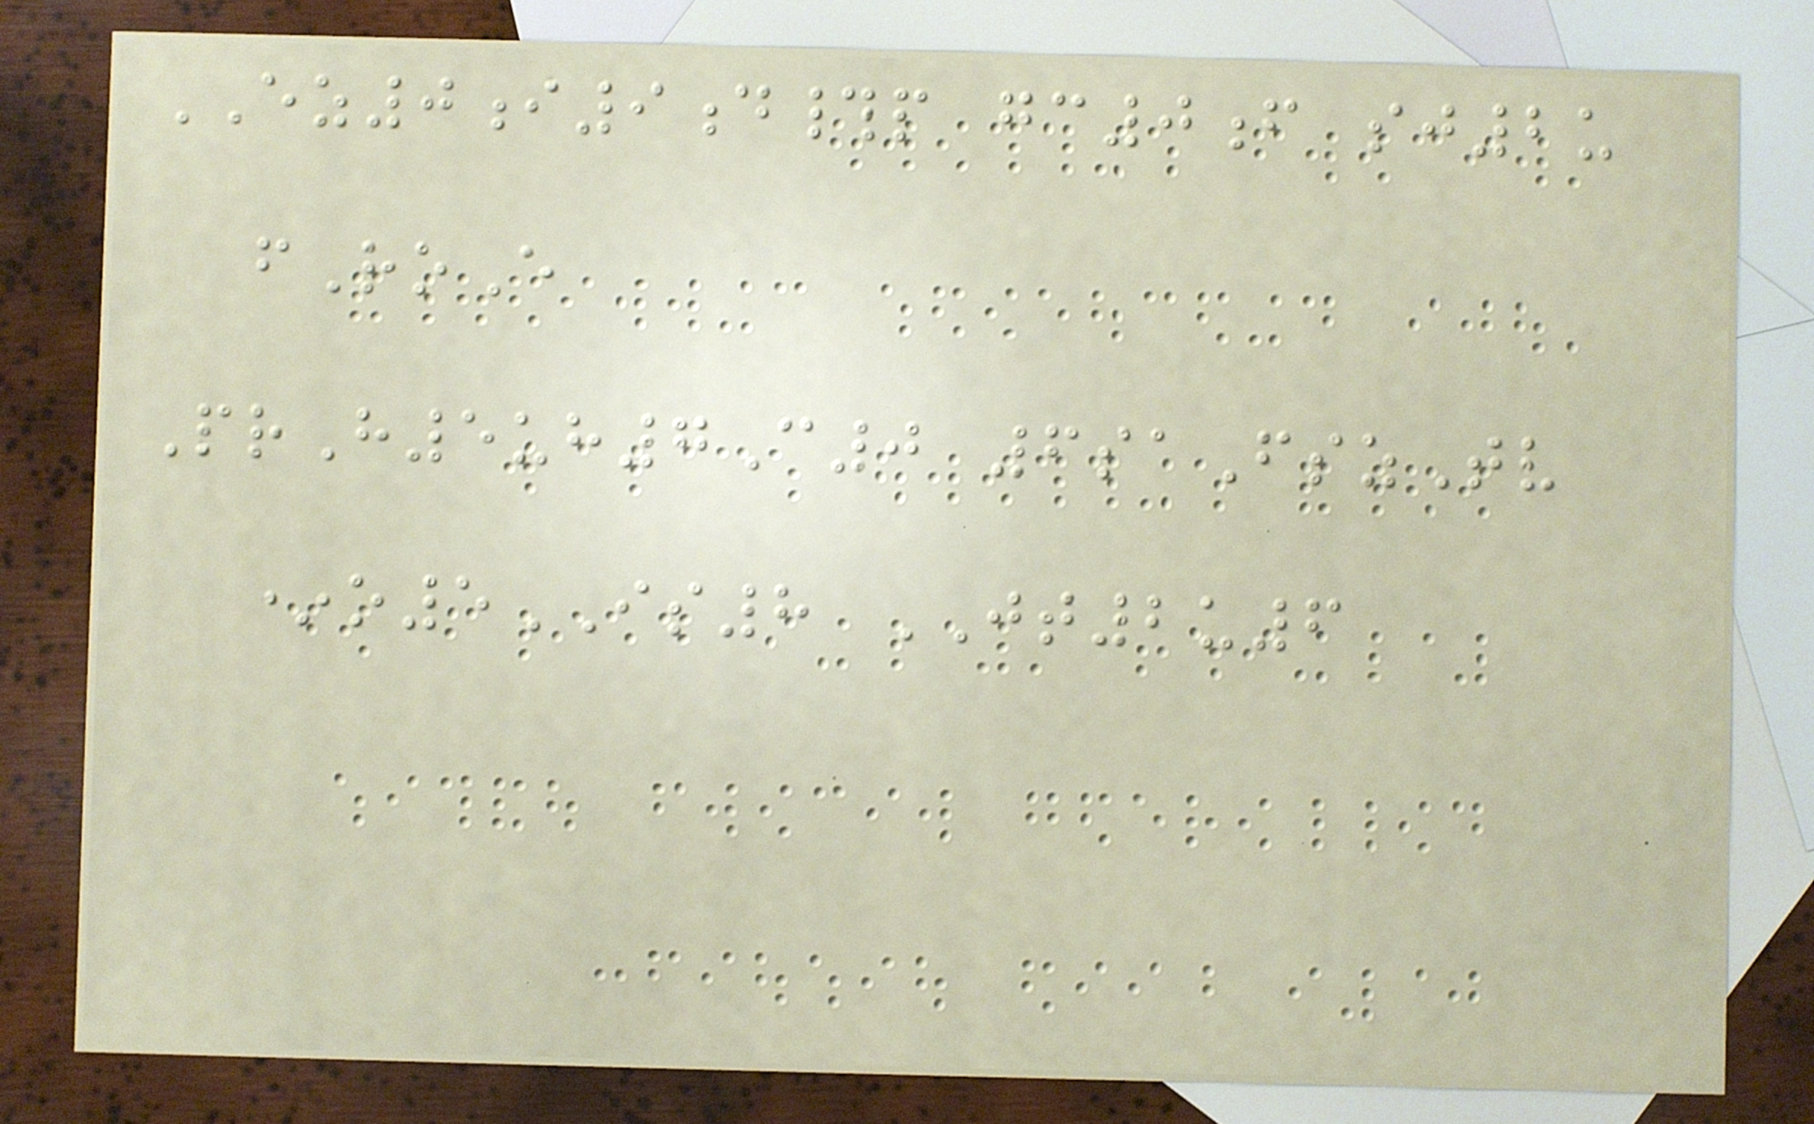EZ0i9d#p gc0f sj2u
fRoE
PrH5uh7C0 6saFszTv
*o5IS8 JT2u6
